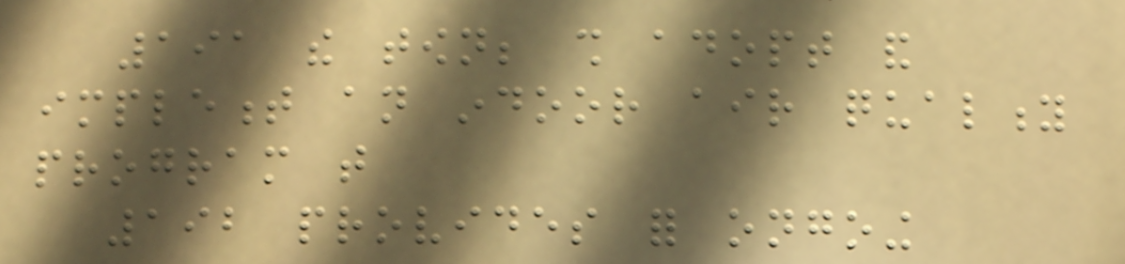191 the town; shall adopt and
implement an indoor air quality
program that
192 provides for ongoing
